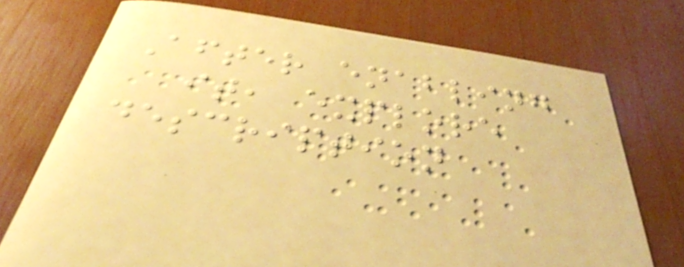After enabling
it, explore
description
